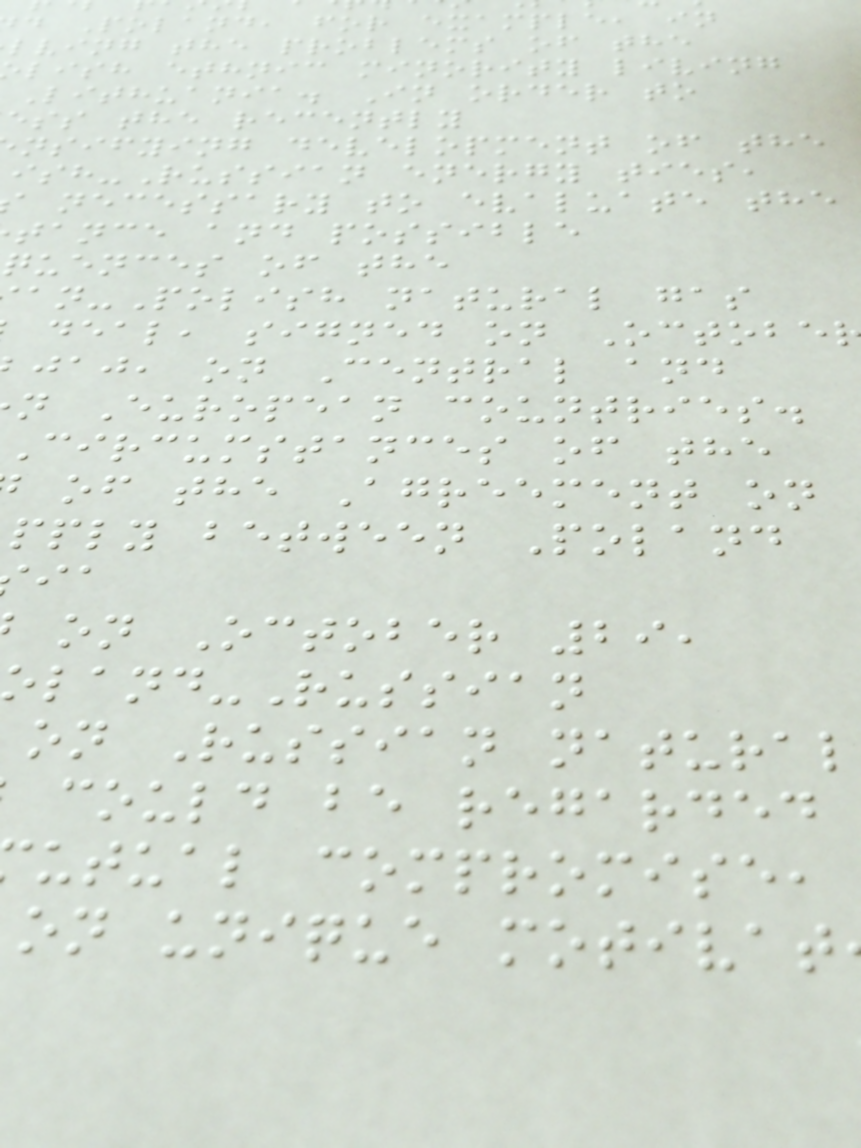d Poland, for example, in
lving the problems of the
lish ethnic minority living
Lithuania. In order to
ess the recently
nsifying development of the
ish-Russian energy ties,
necessary to evaluate the
tance and possible
quences of the
an-Polish natural gas
deal, signed on Octobe
jaj, on Central and
n European countries.
Circumstances of the
of the Agreement on
pply between Poland
on October 29,
oland-Russian
on Russian natural
could be regarded
utual compromise,
on unique motivat
